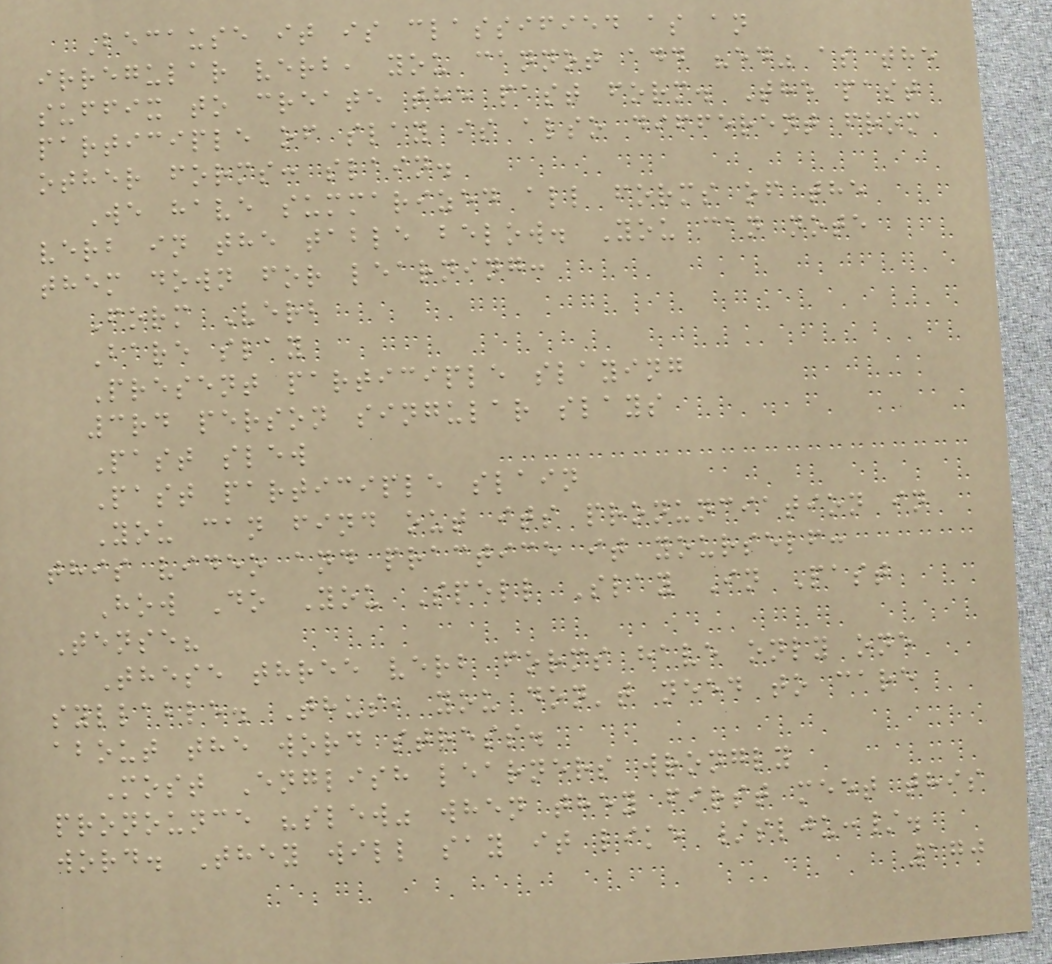Because it is classified as an
irregular verb, you cannot add "ed" as the
suffix to create the past form. The past
participle of slay is also different from
other forms: slain.
We have summarized all forms of the
verb in the table below. You can note
them down for learning:
Form Verb
Bare slay
Present participle slaying
3rd person singular slays
Past slew
Past participle slain
You can find out its pronunciation in
this video and practice it yourself:
How Do You Spell Slay In Past
Tense?
These three verb forms have only one
syllable. Thus, you don't need to care
about the word stress.
Most English learners wrongly
pronounce "slew" when they first meet this
word. They will say it like /slju:/.
170
